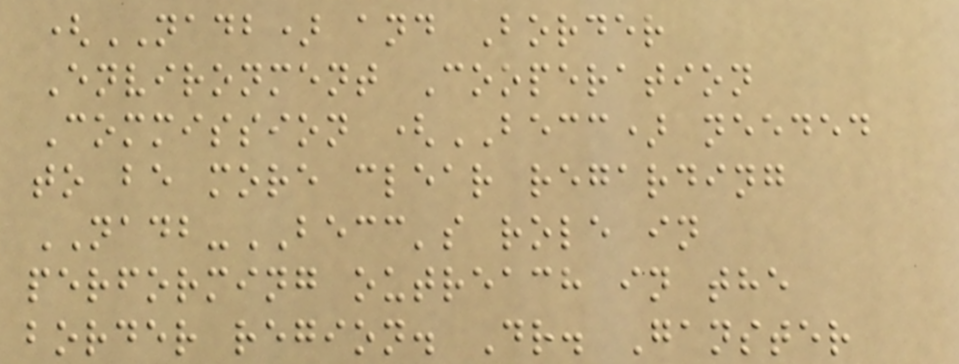(NADB) and Border
Environment Cooperation
Commission (BECC) needed
to be more clear regarding
NADB-BECC's role in
performing outreach in the
border region. Dr. Ganster
